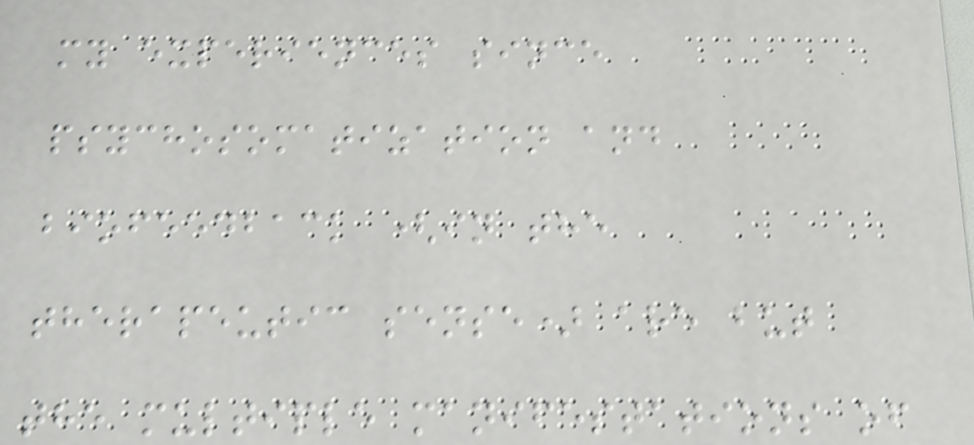my experiences since
psychosomatization and
biofeedback (in the
therapeutic sense) are but
the multiple manifestations of
